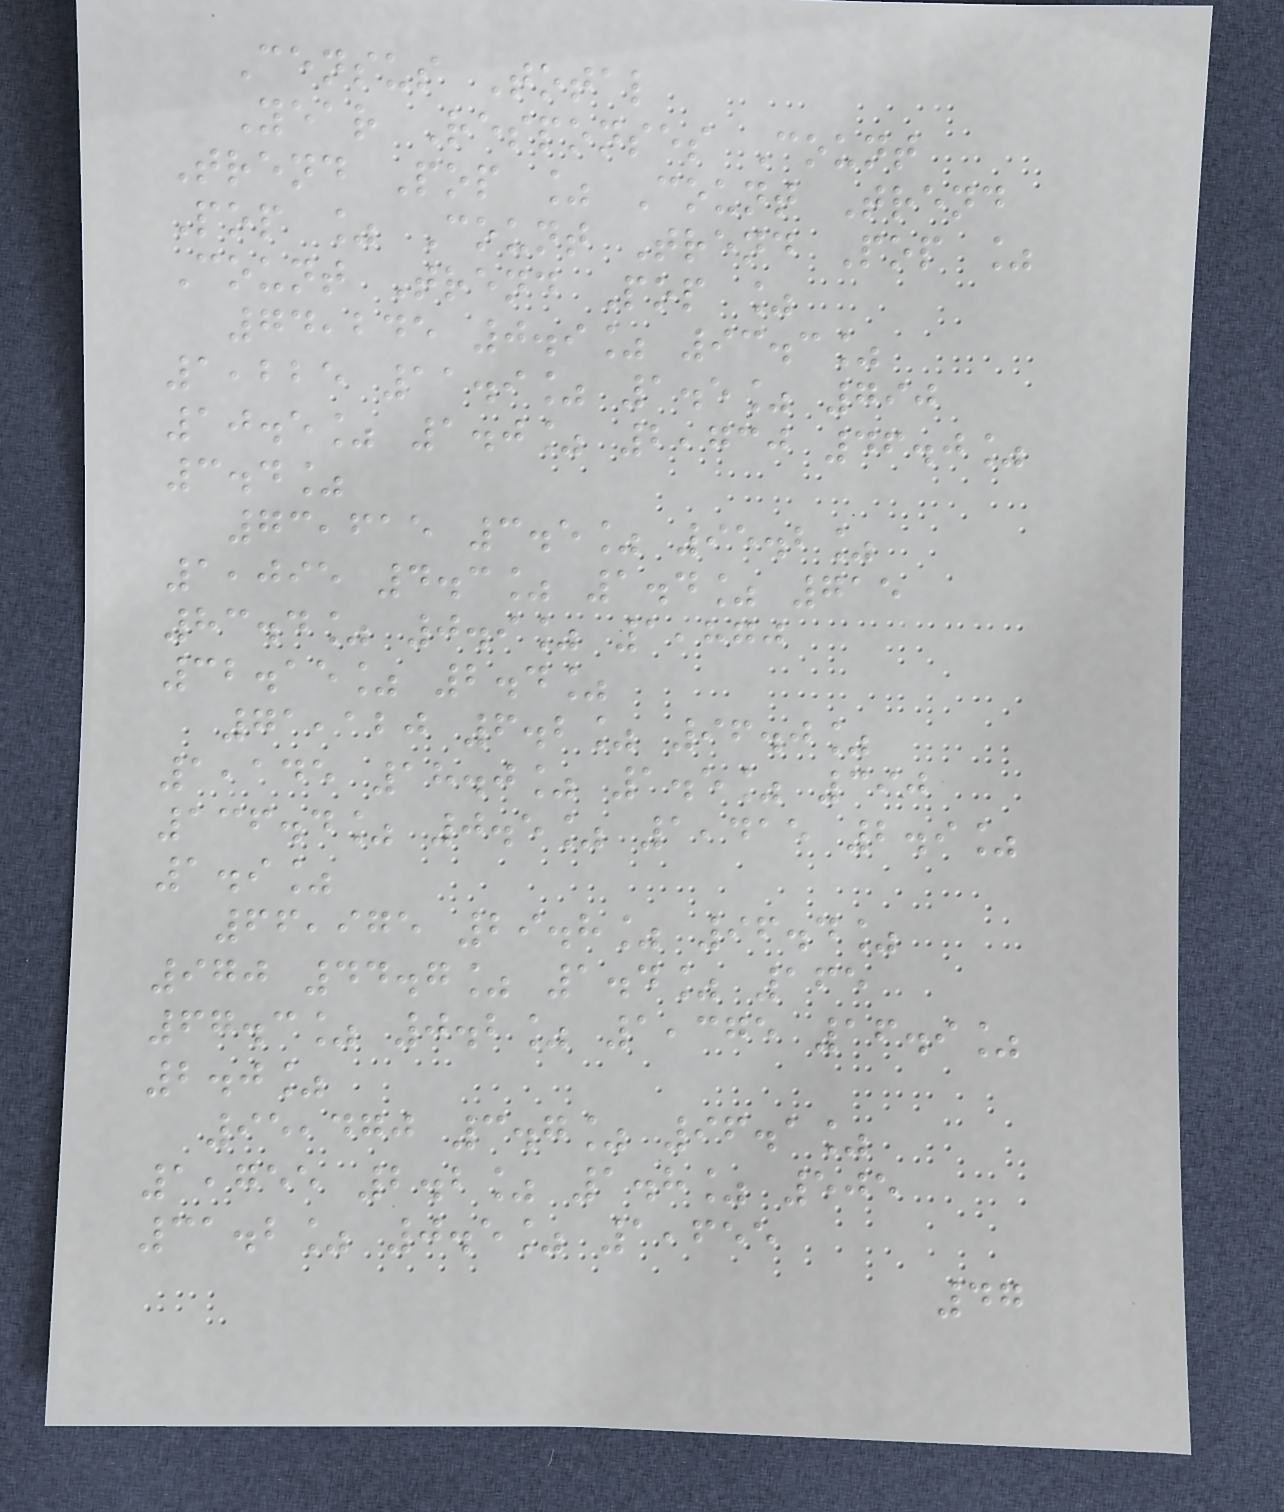Census Total
Year Responses Count
Trend Pop % Count Trend
Pop % Count Trend Pop %
Count Trend Pop %
74,245 0.9% 93.3%
1,225 11.9% 1.5% 790
10.5% 1.0% 2,730 46.0%
3.4%
73,615 3.5% 95.2%
1,095 4.3% 1.4% 715
83.4% 0.9% 1,870
32.15% 2.4%
71,120 6.2% 96.0%
1,145 18.0% 1.5% 390
136.4% 0.5% 1,415 2.9%
1.9%
66,975 29.8% 96.4%
970 44.7% 1.4% 165
67.3% 0.2% 1,375 16.9%
2.0%
95,470 3.7% 96.1%
1,755 2.2% 1.8% 505
31.2% 0.5% 1,655
47
